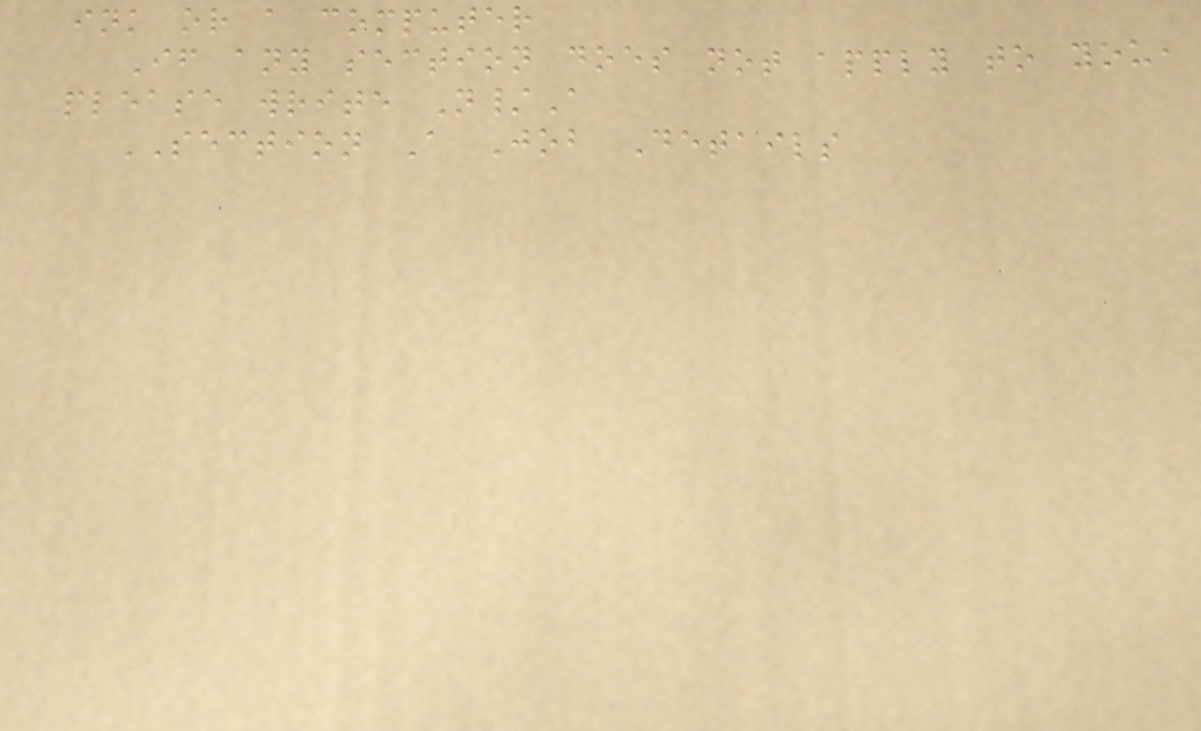ink or a computer
If any section does not apply to you,
please write N/A
SECTION A Job Details
